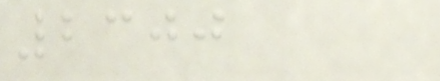2300
